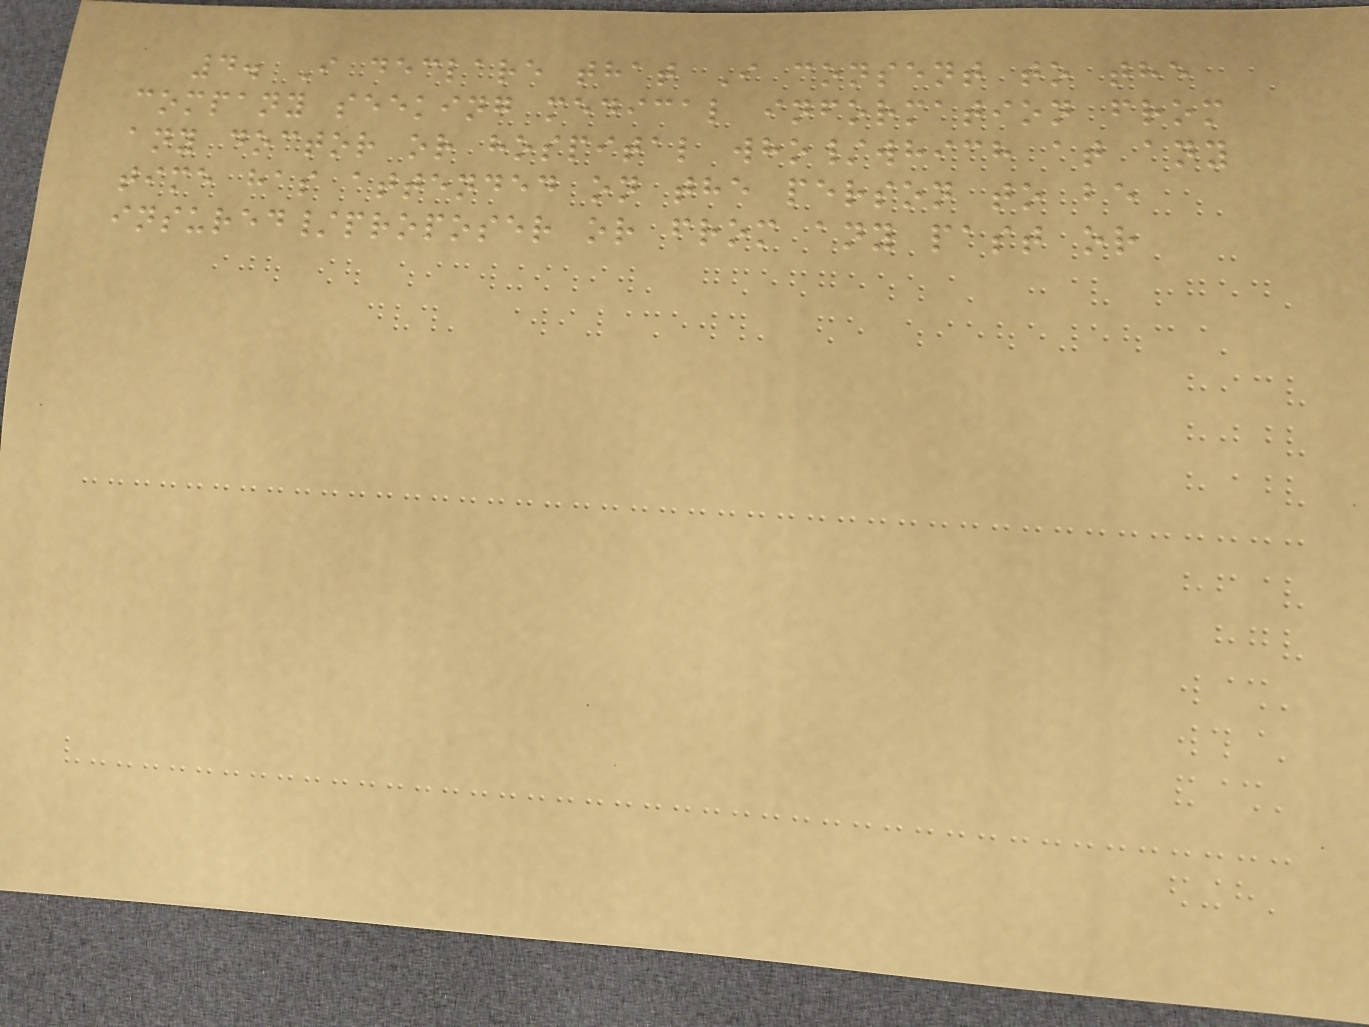4. I declare that I consent to the
company seeking medical information from
any doctor or hospital who/which at any
time has attended on the person to be
insured/proposer or from any past or
